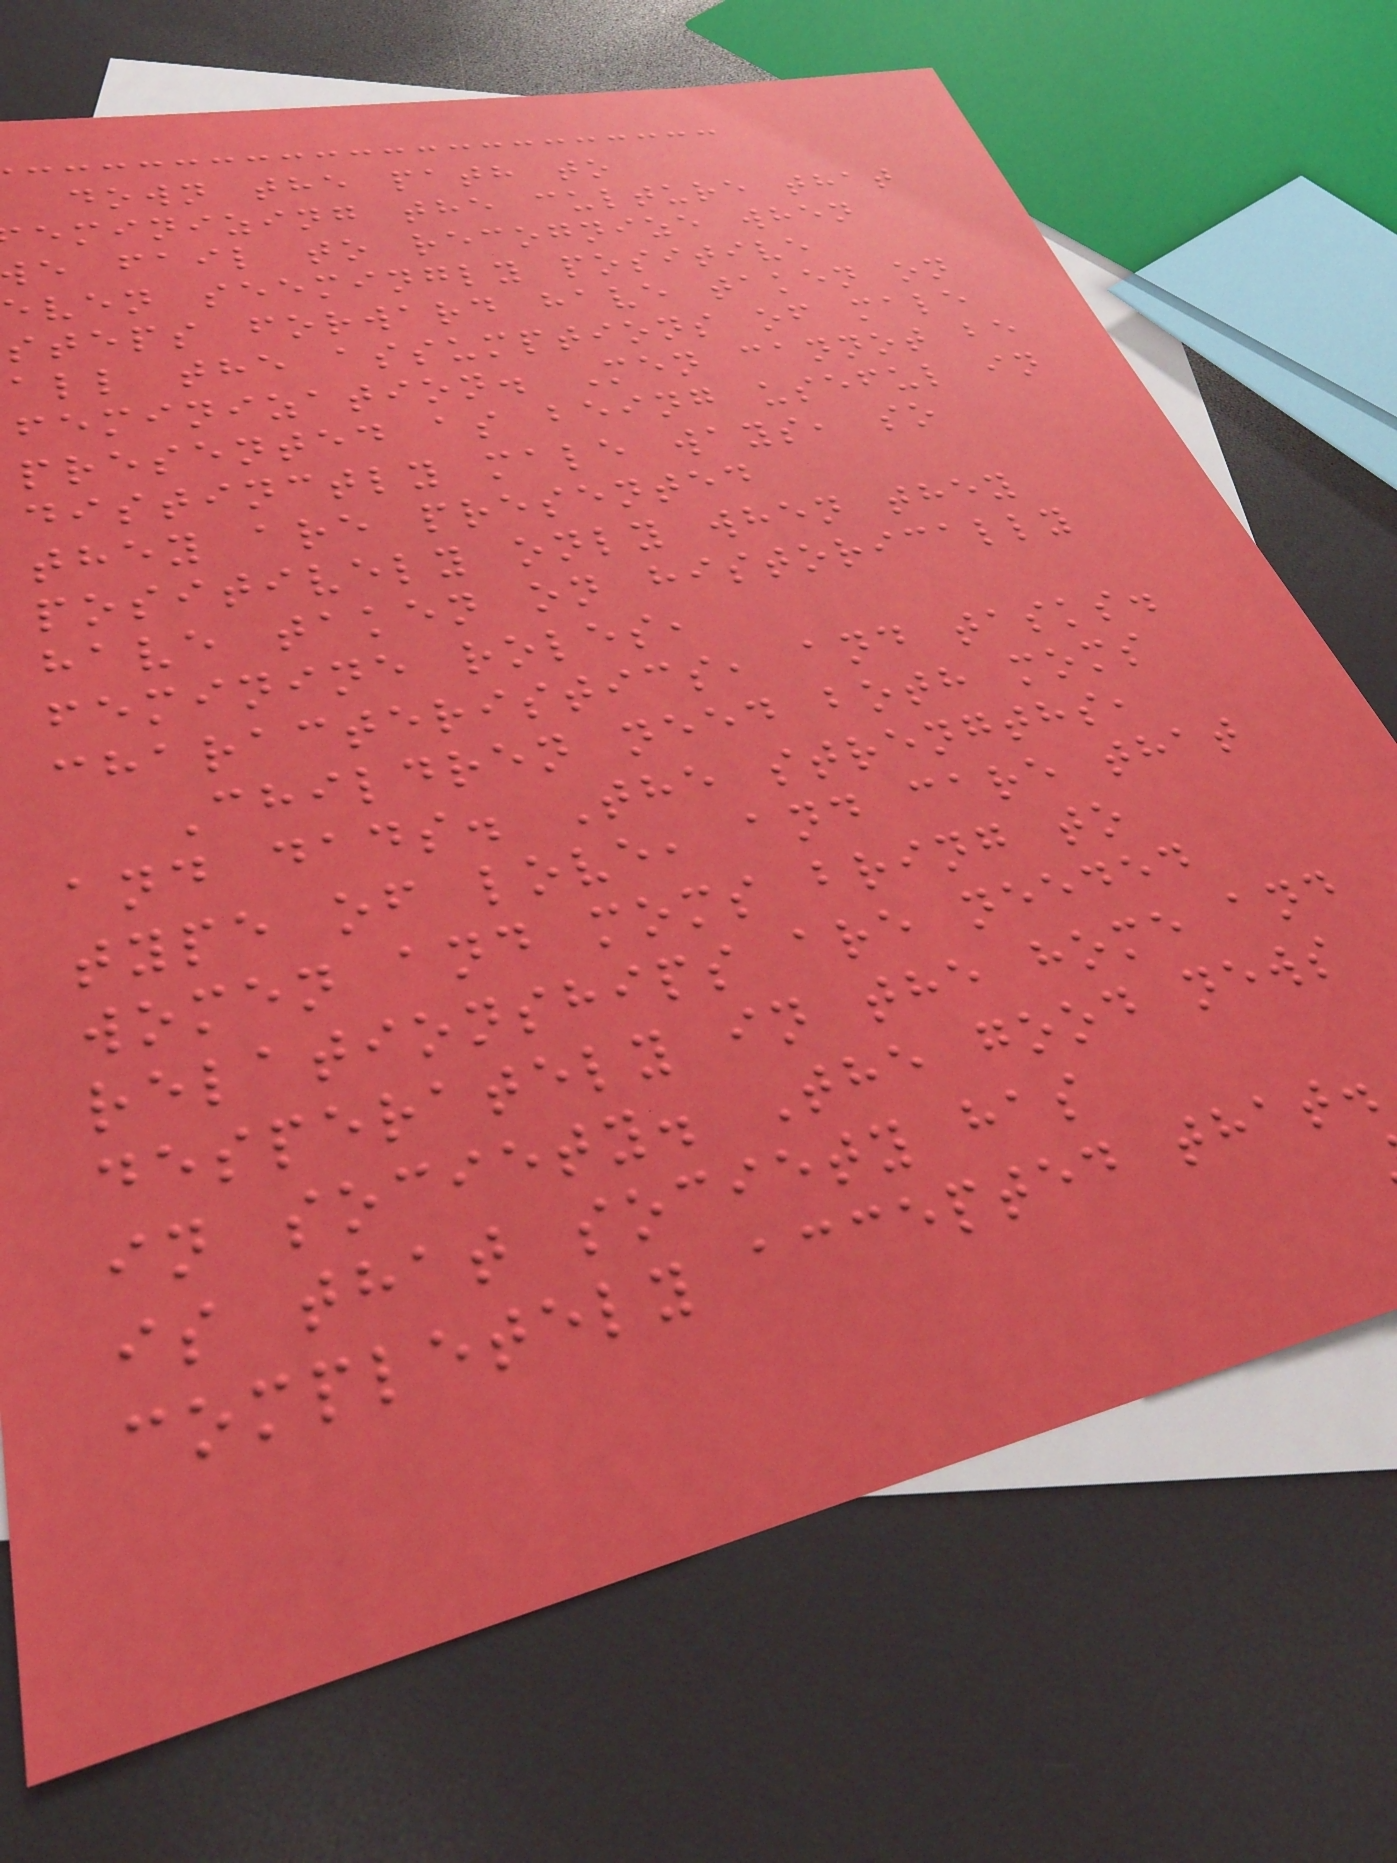down the path to
eminizing the culture that
e fail to recognize when
even seemingly positive
steps forward have taken on
all the assumptions of male
feminization. Men cannot be
presented as being useful in
distinctly male ways, so
they are presented
positively only when they
have taken on historically
feminine roles,
characteristics, and tasks.
Children need both moms
and dads. The strengths,
type of love, and care that
women and moms bring to
relationships are needed
desperately in the home and
in society. The good news
is that society has
completely accepted that.
